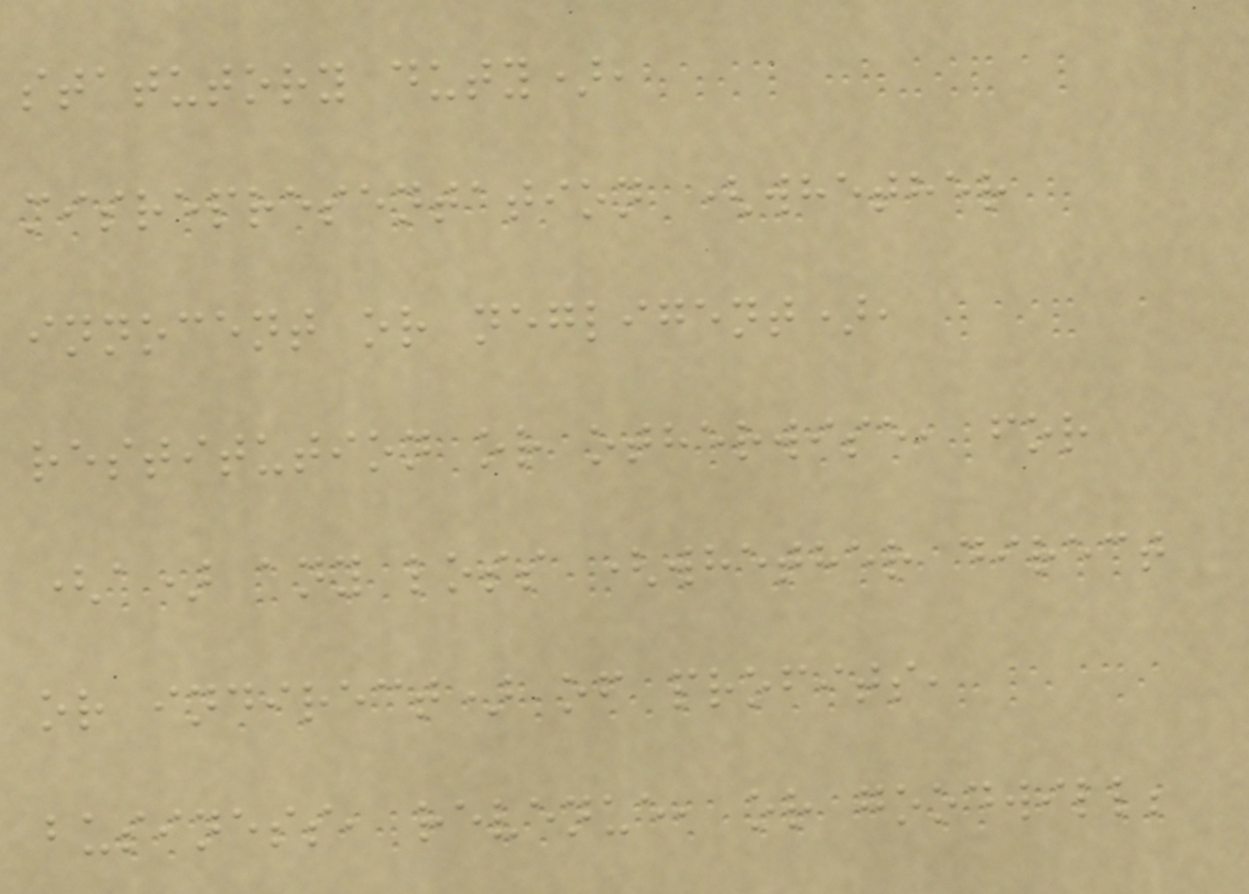statutory duty),
misrepresentation (whether
innocent or negligent),
restitution or otherwise, for
(a) any loss (whether direct
or indirect) of profits,
business, revenue, or goodwill;
